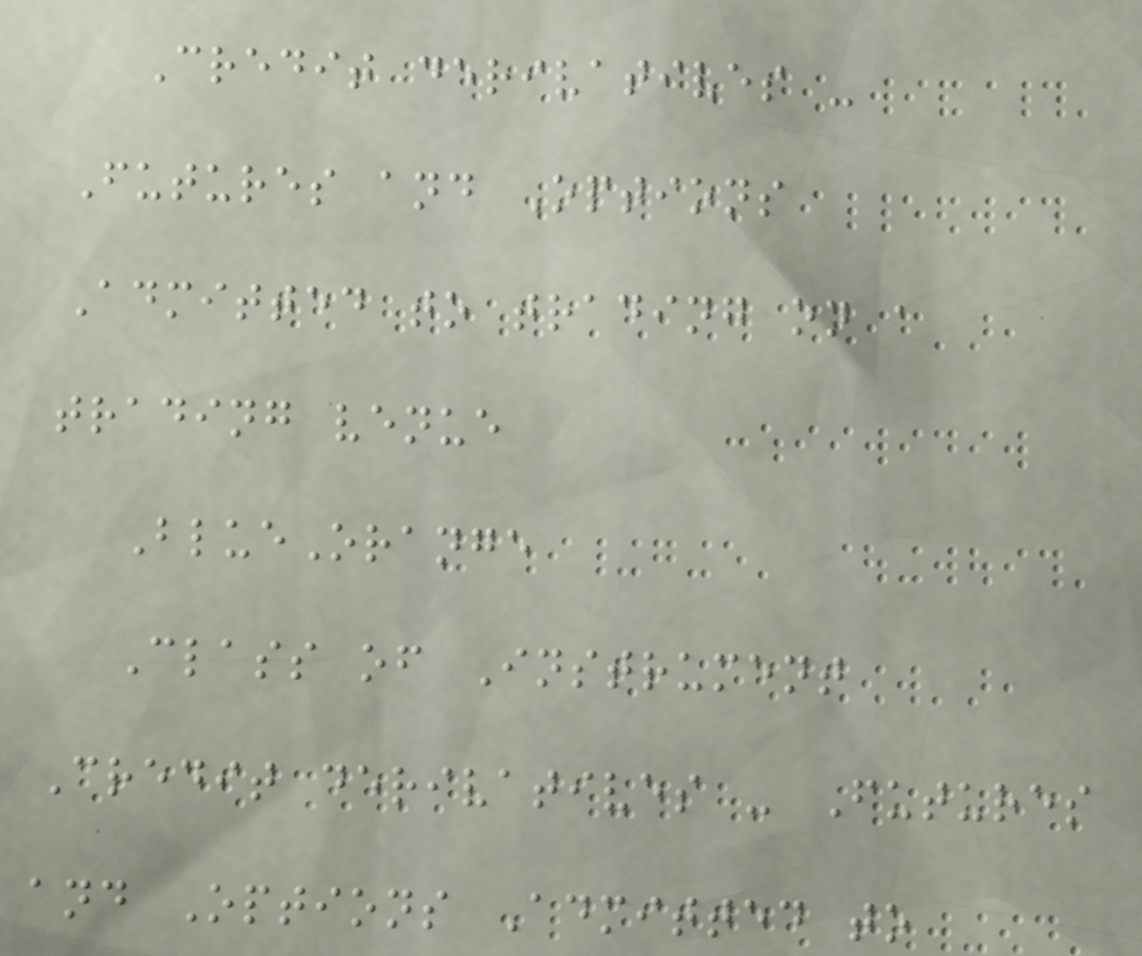Credit derivatives -
Futures and Options
Admitted to trading on a
trading venue
BlueOrange
Class of Instrument
Credit derivatives - Futures
and Options Admitted to
